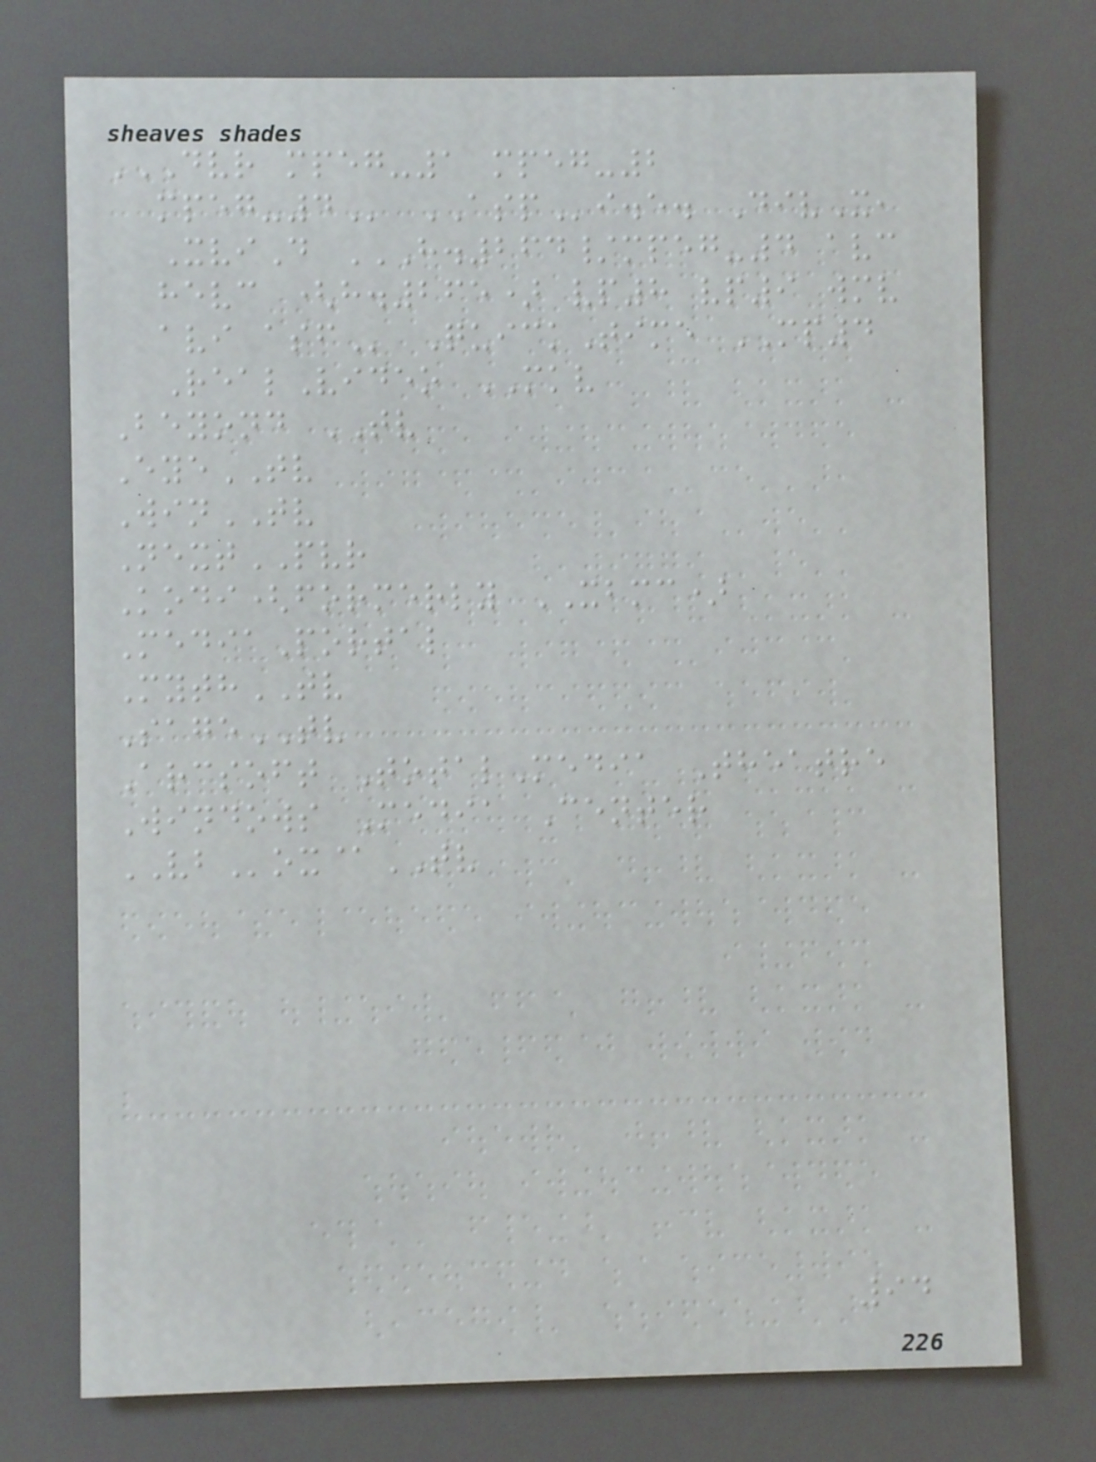DVR MPEG-1 MPEG-2
MPEG-4 ASPi.e. DivX,
XviD H.264/MPEG-4 AVC
HEVC (H.265) VP8 VP9 WMV
AVI ASF QuickTime MP4
RealVideo MKV
Beyond TV
EyeTV
WinTV
NextPVR
Kodi(formerly XBMC)
MediaPortal
MythTV
SageTV
Arcsoft TotalMedia Theatre
Windows Media Center
VBox@TV
94
